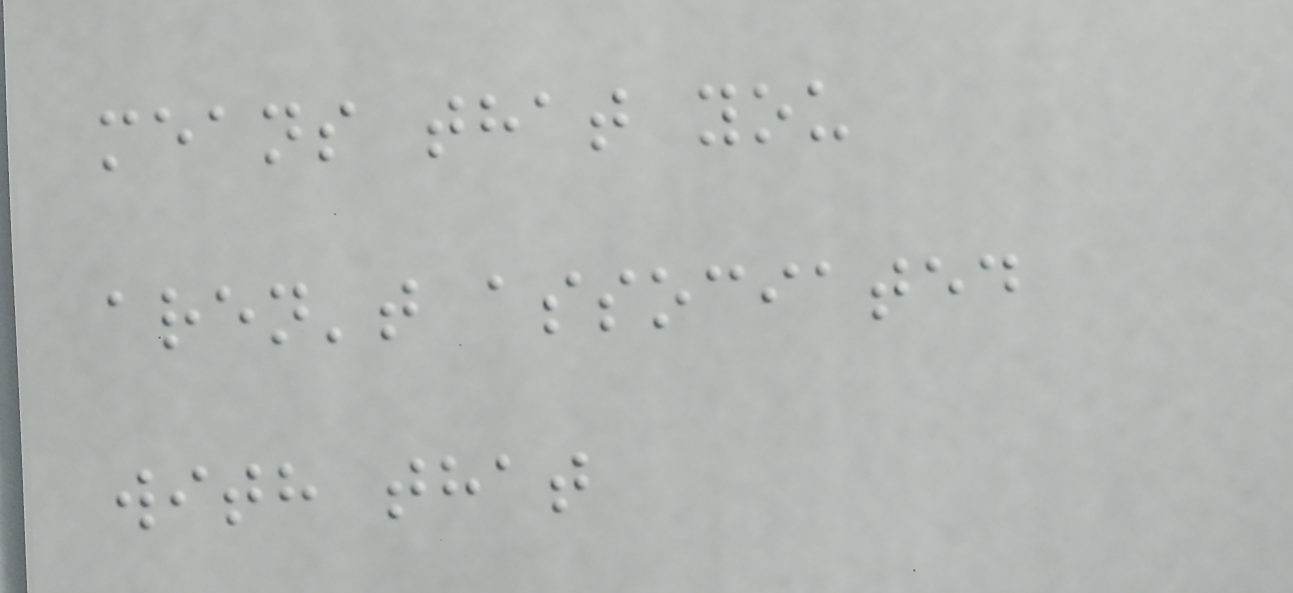means that you
aren't associated
with that
